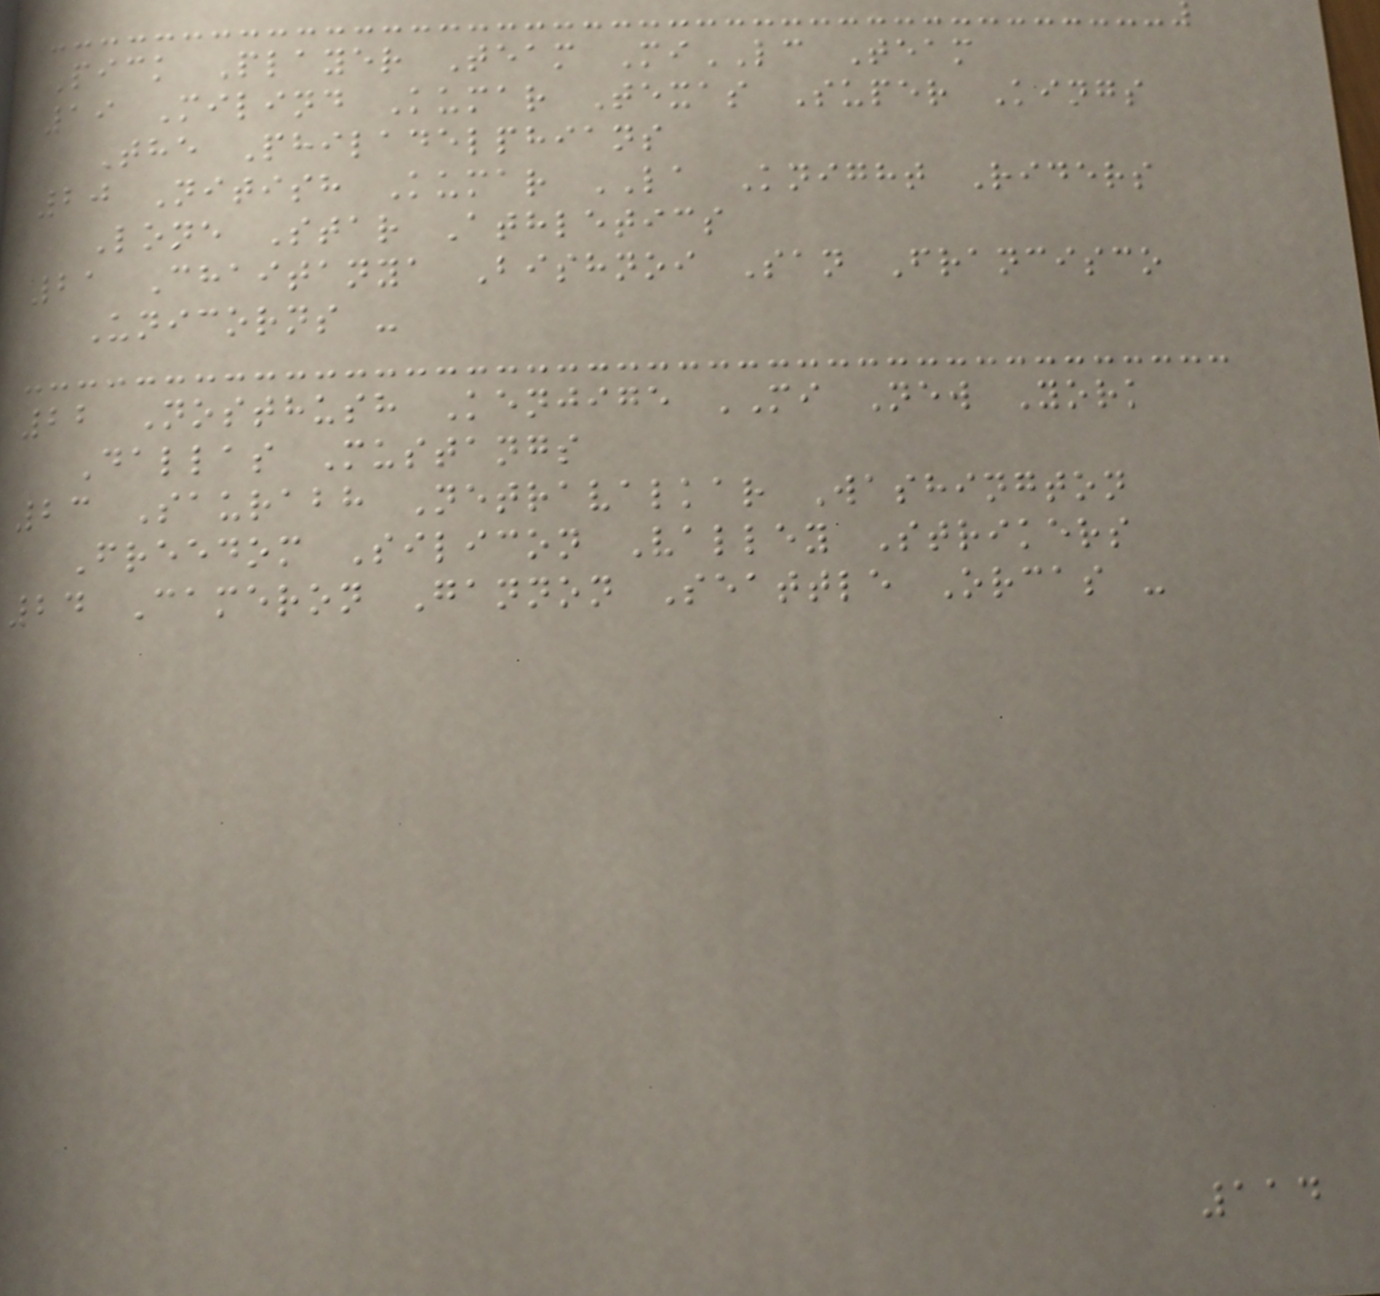Pick Player Team MiLC Team
19 Milind Kumar Texas Super Kings
The Philadelphians
20 Nitish Kumar LA Knight Riders
Lone Star Athletics
21 Chaitanya Bishnoi San Francisco
Unicorns -
22 Nosthush Kenjige MI New York
Dallas Mustangs
23 Saurabh Netravalkar Washington
Freedom Silicon Valley Strikers
24 Cameron Gannon Seattle Orcas -
114
